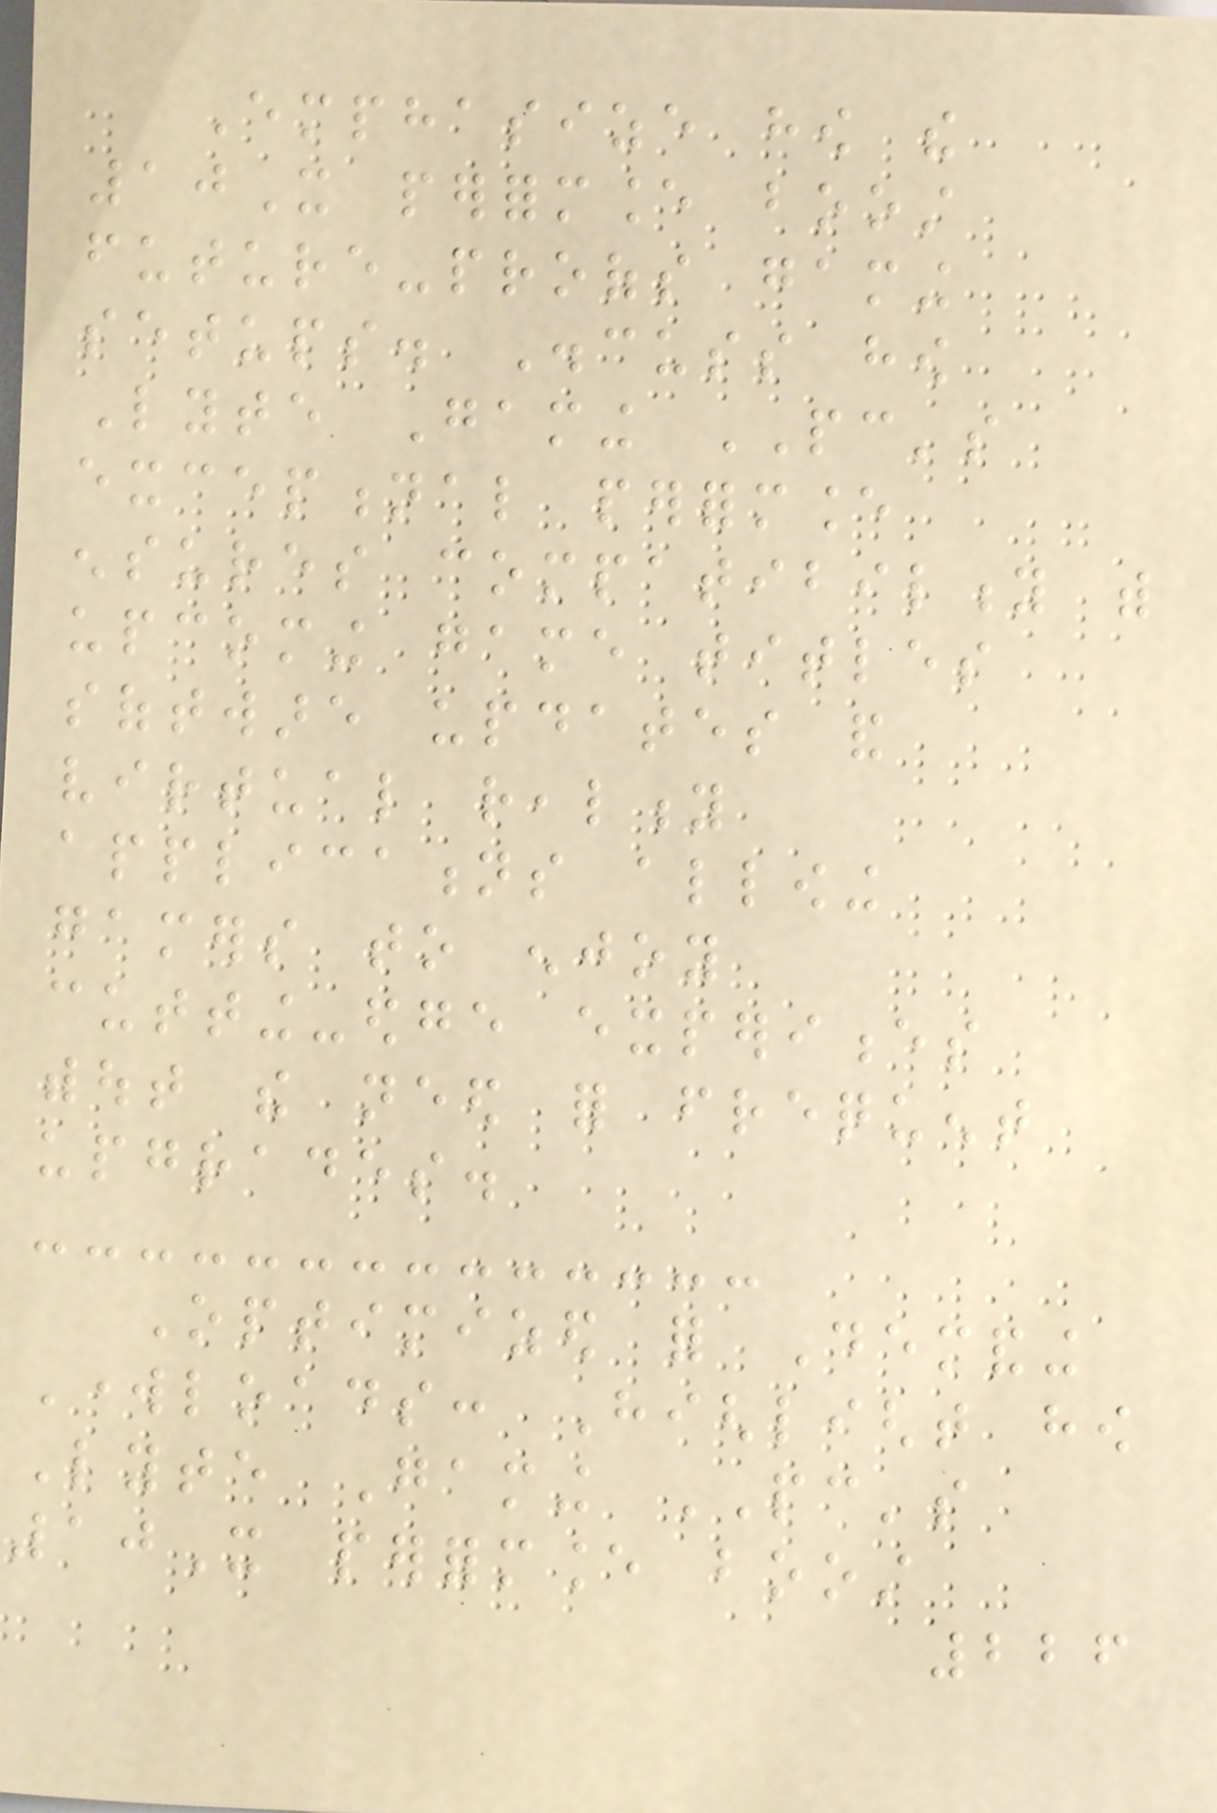Emphasize how the
10X performance boost
future-proofs gaming
setups. Discuss how
Lyte Gaming PC's
exceptional performance
ensures compatibility with
upcoming game titles
software updates and
virtual reality
applications allowing
gamers to enjoy
cutting-edge experiences
without the need for frequent
upgrades.
Optimized for Demanding
Workloads: Highlight how
Lyte Gaming PC's
10X performance boost
226
